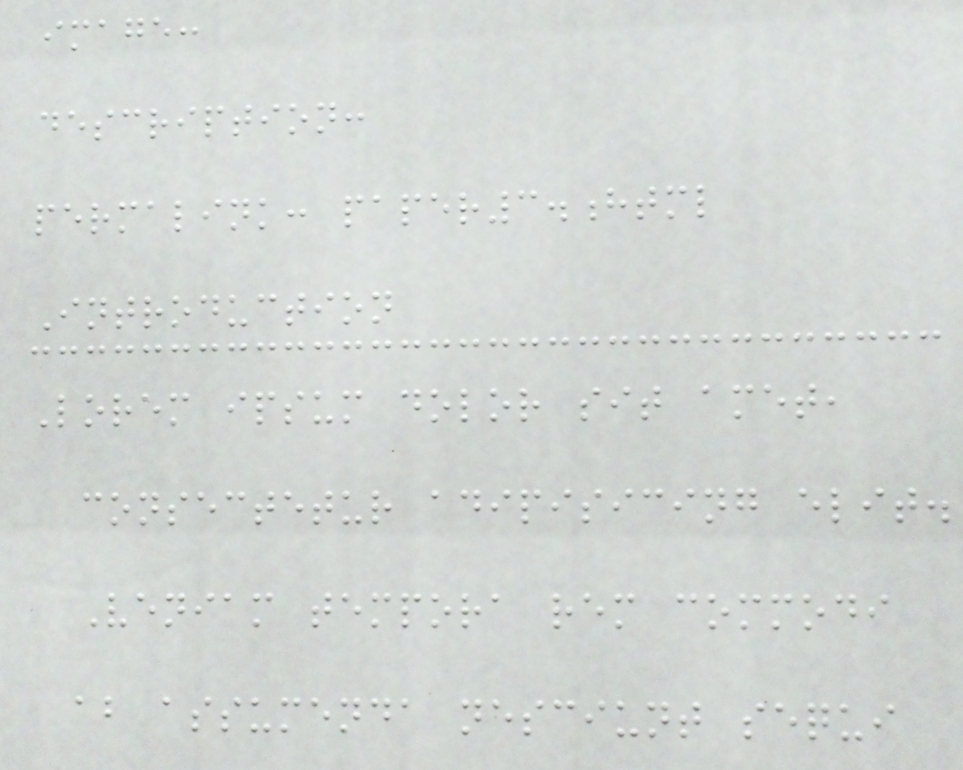image:
description:
permalink: paper3.html
Introduction
Lorem ipsum dolor sit amet,
consectetur adipisicing elit.
Veniam tempora rem commodi
ab assumenda nesciunt sequi
